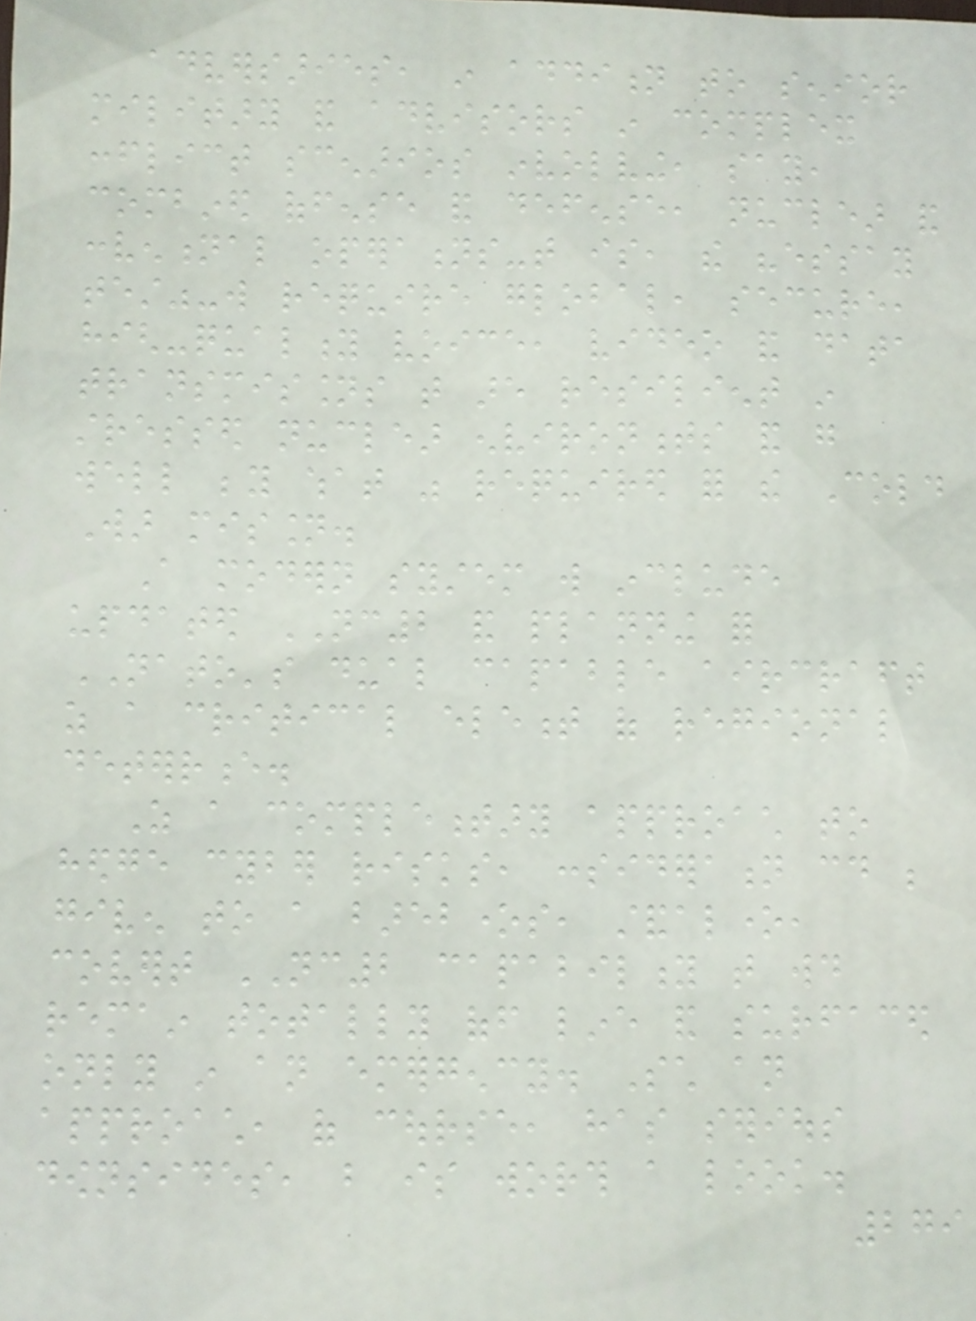adversaries, in addition to senior
military and advisors in complex
conflict scenarios involving, say,
combined offense and defense, nuclear and
conventional operations-that is, the "essay
test"-will require global, secure,
high-quality voice, video and data
transmissions that are resilient in
stressed nuclear environments and go
well beyond what was required for the Cold
War mission.
A modern system will include
updated NC2 and planning for
NATO's dual capable aircraft
as a critical element of regional
deterrence.
As a complementary approach to
hedge cyber risks, consideration could be
given to a barebones, standalone,
covert NC2 capability that would
remain totally off line and surfaced
only in an emergency. Such an
approach, of course, has serious
downsides, but is worth a look.
279
